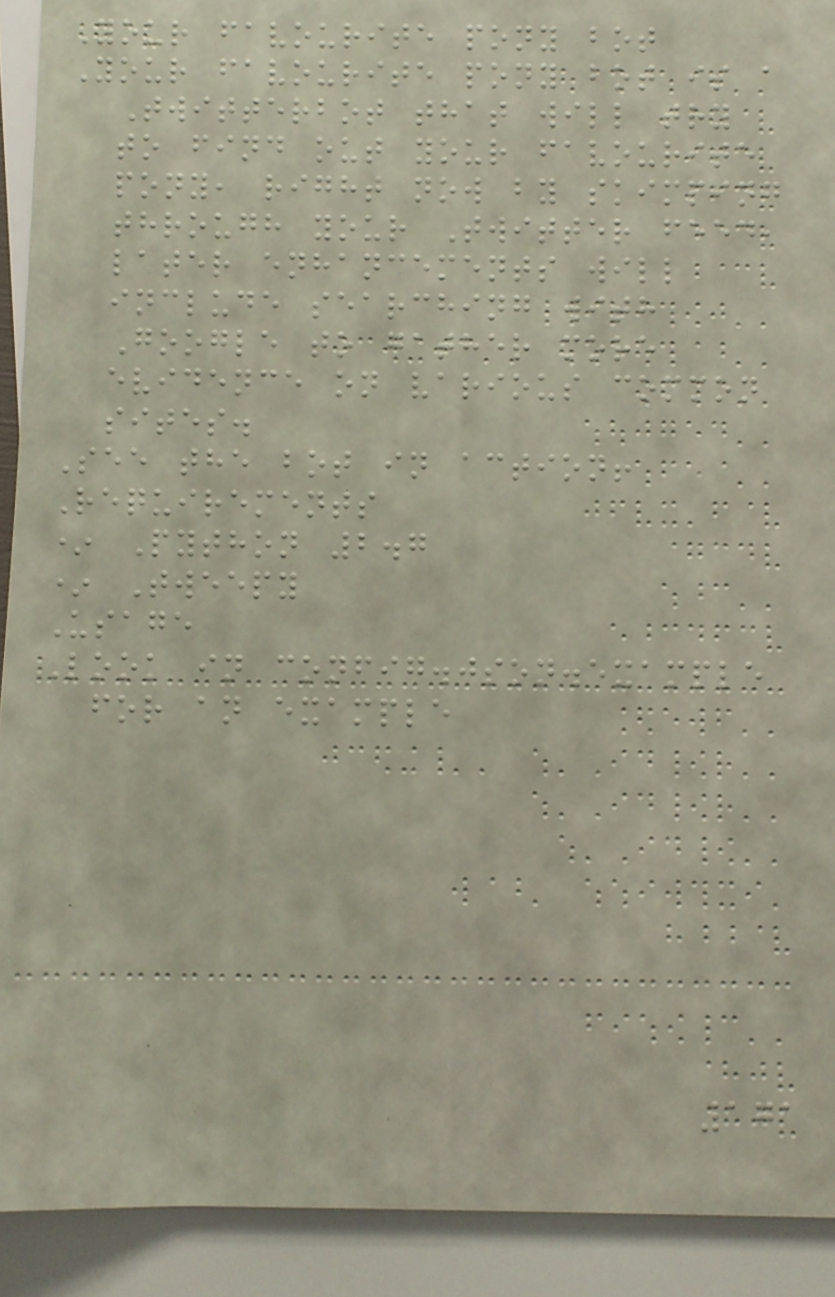Your favourite pony bot
Your favourite pony bot is a
Twitterbot that will try
to find out your favourite
pony, right now by skimping
through your Twitter feed,
later enhancements will
include searching with
Google to gather more
evidence on various common
sites.
See the bot in action!
Requirements
* Python 2.7
* Tweepy
Usage
Look in config.json.example
for an example
171
